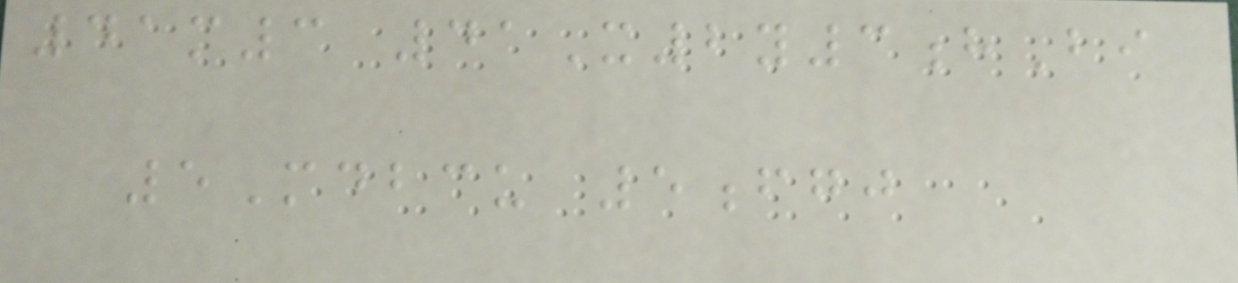41m3 41X2y3hBi
5Mdbcu 5fgj
